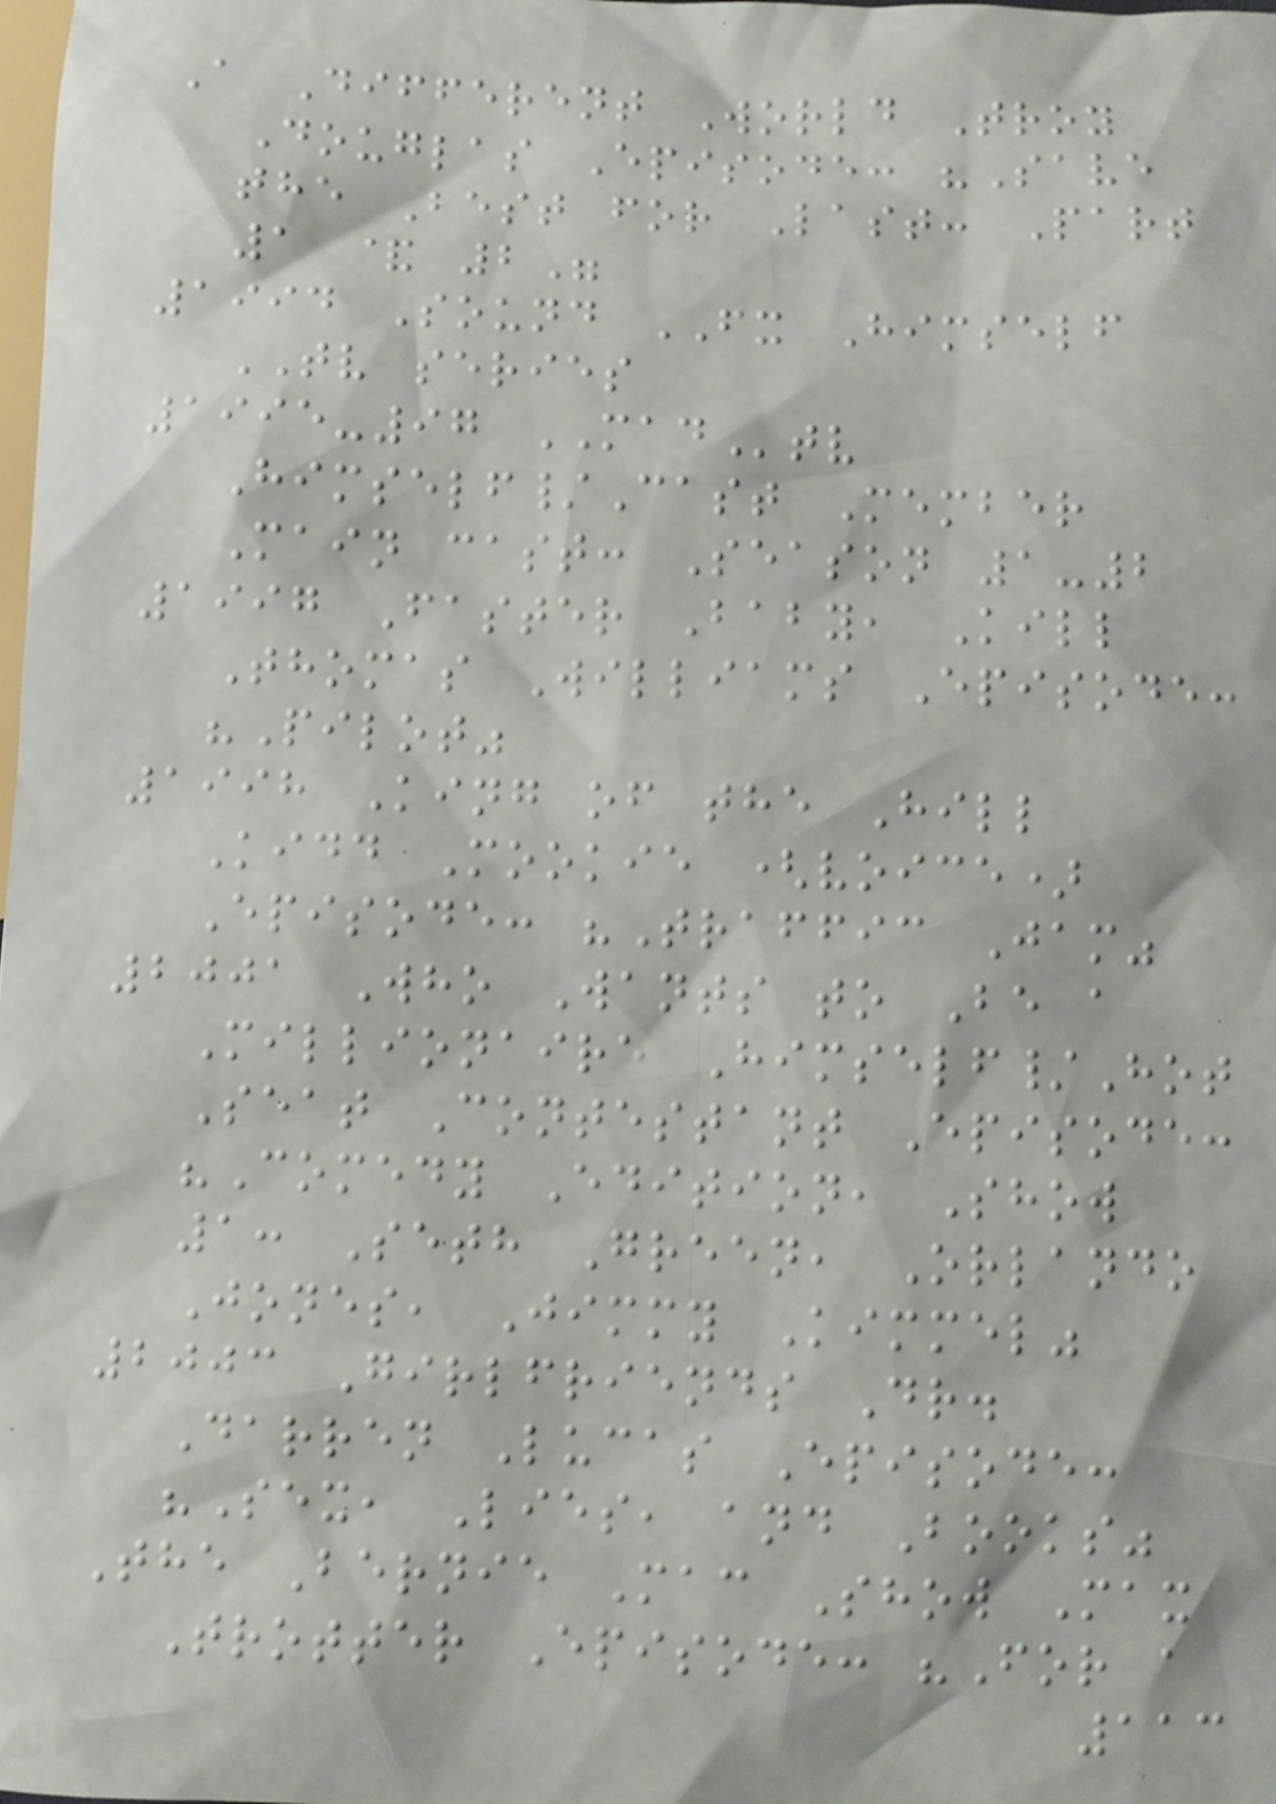A Different World Troy
Douglas Episode: "Save
the Best for Last: Part
1 & 2"
1994 Sound FX Himself
TV series
1995-97 MADtv
Himself/Cast Member
Main cast: Season 1-2
1997 Faster Baby, Kill
Thomas Williams Episode:
"Pilot"
1998 King of the Hill
Kidd Mookie (voice)
Episode: "Traffic Jam"
2001 Who Wants to Be a
Millionaire Himself/Hot
Seat Contestant Episode:
"Comedy Edition, Show
1: Seth Green, Orlando
Jones, Jimmy Kimmel"
2003 Girlfriends Dr.
Darren Lucas Episode:
"Sex, Lies, and Books"
The Bernie Mac Show Max
Trotter Episode: "For a
113
